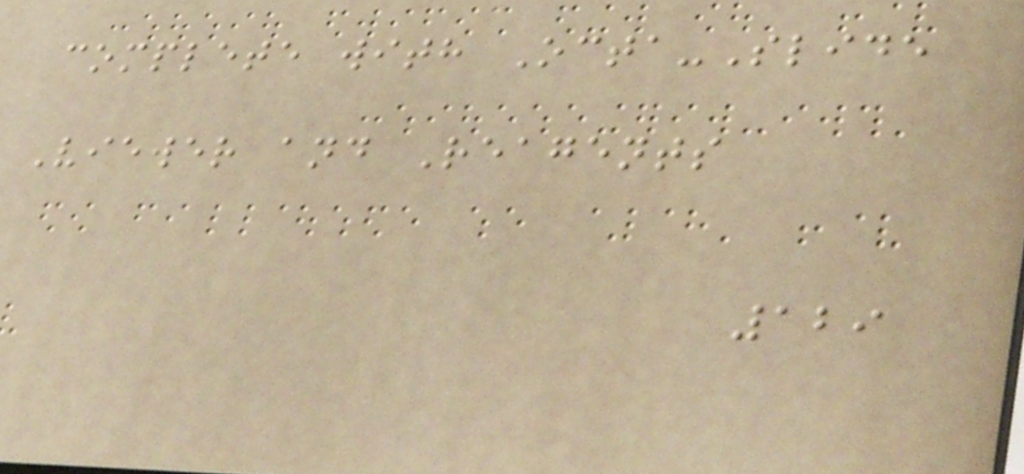complete with Octa-Slide
Viewer and Reagents
129
